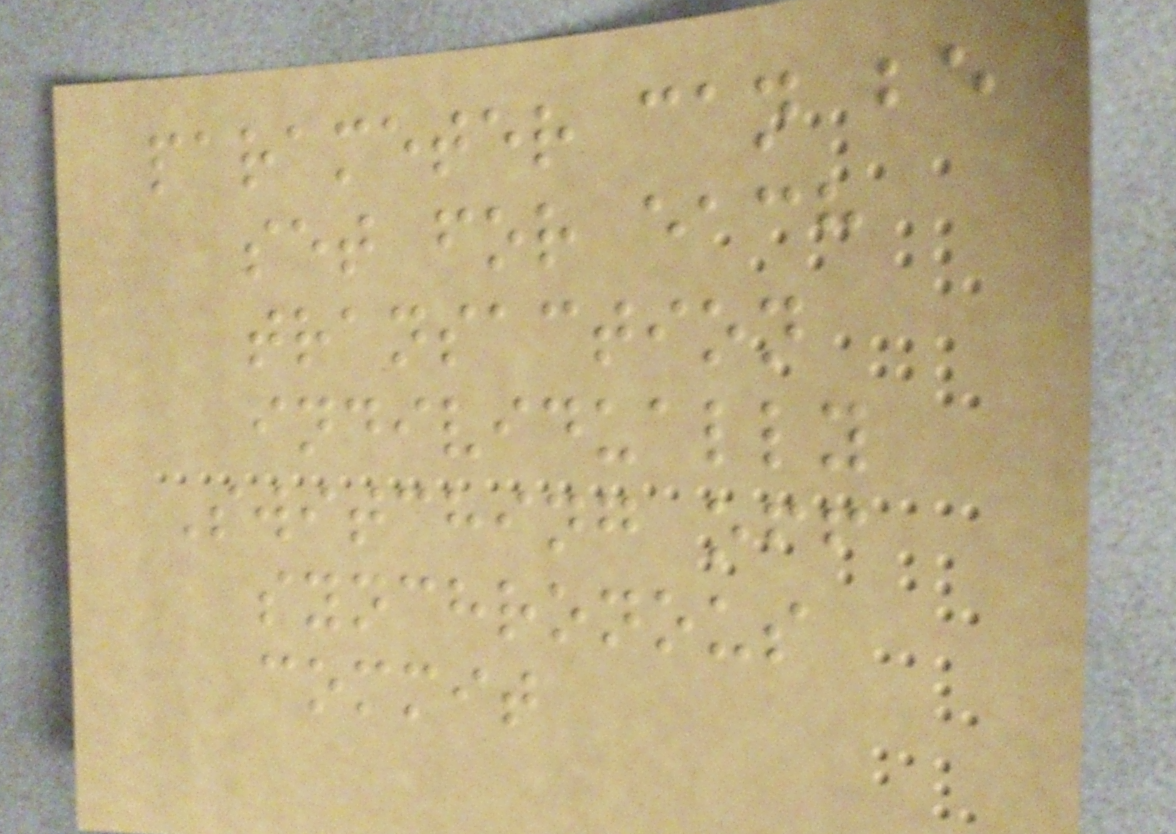parameter can be
set for each
transaction
individually
Switching off
synchronous
commit
